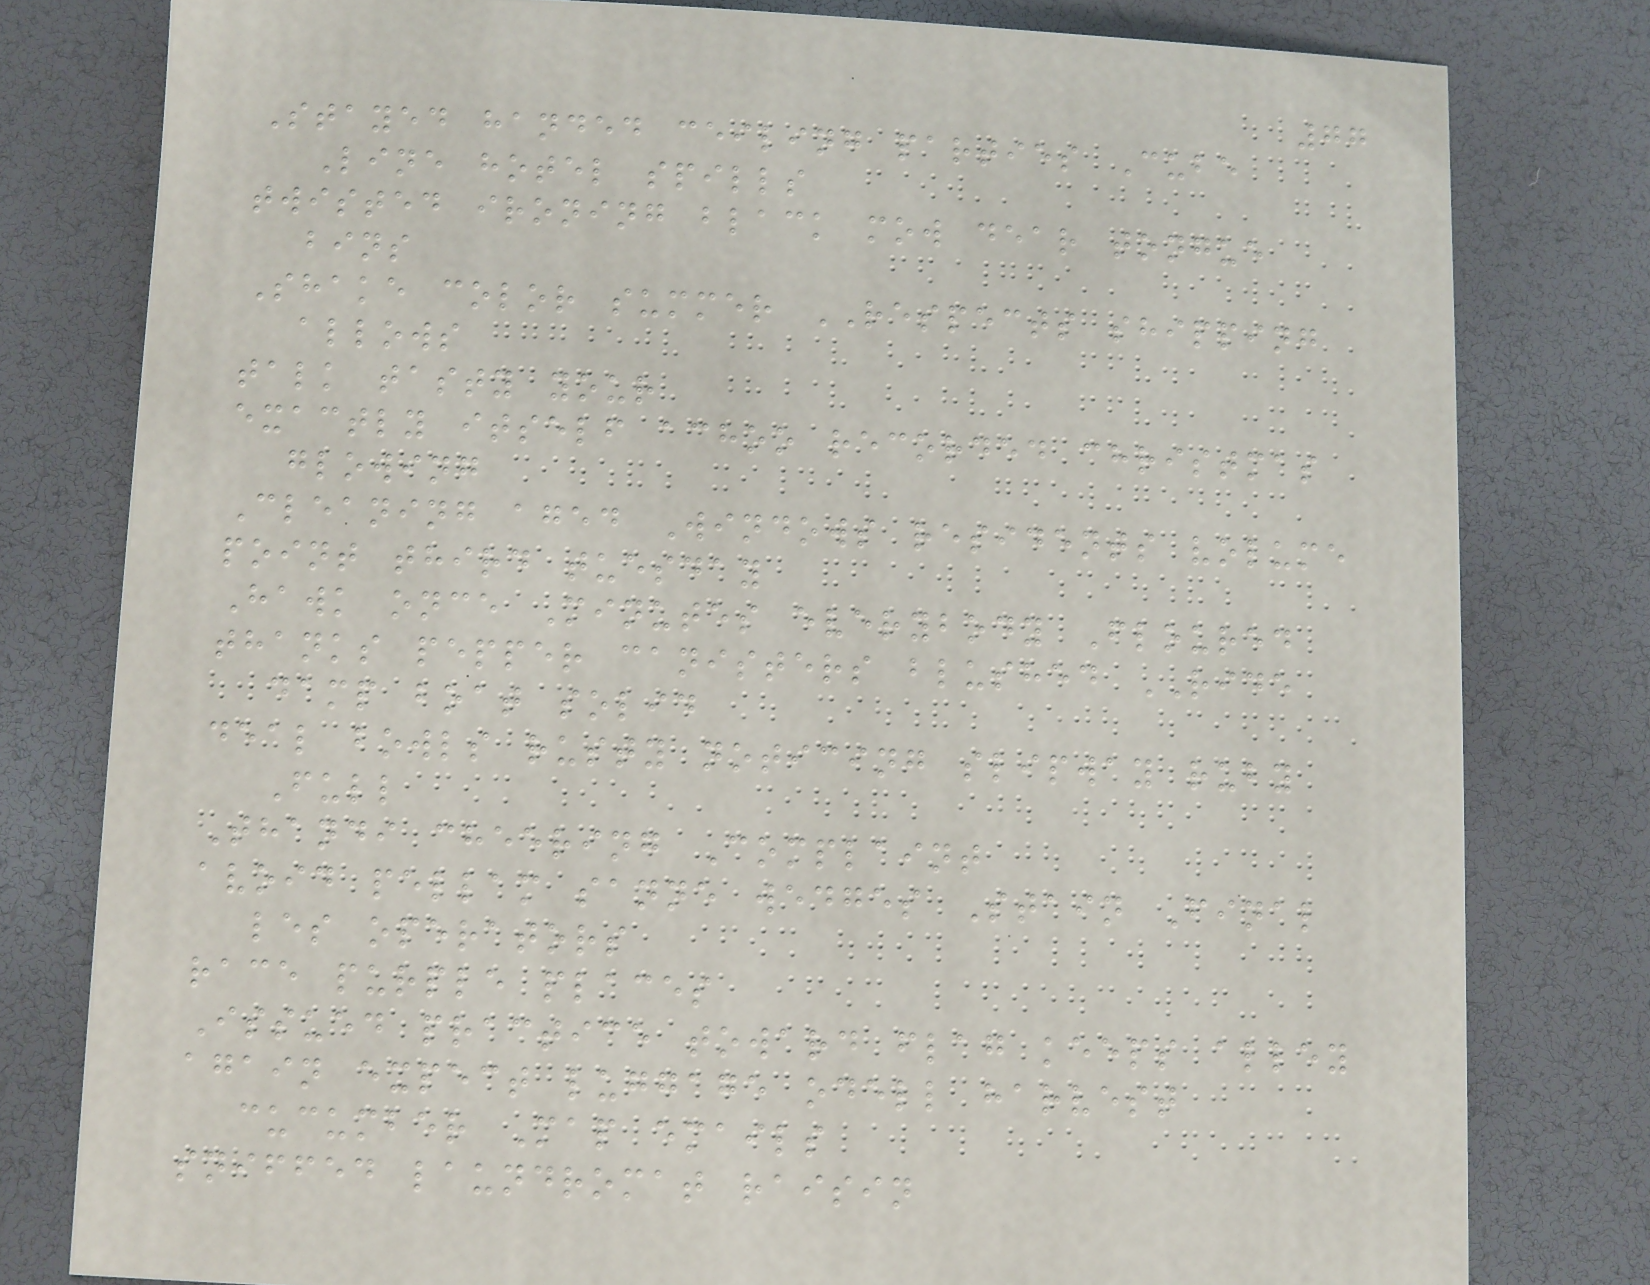77
Stayed handed ceiling parties Cube
Line hotel spills
twisted ironing black mow dear tongue
bins
Shake color summer RESPECTS shipping
allows
talk tasty your
exactly itself achoo recorded christmas
glowing
Cleaning aged Windows residents volume
point third tuesday
Hawk once Minutes everybody Floured
thanks pepper canisters blushed RIDE
damp boat solid
deal bowls rusty noticing slipway ruby
Full
Thandi cheering Complaint
avoid pellam sanne wedges Stain Final
les operators
race purple places
Issued practice toward flag keeps alley
again expect luggage odell harvest
cucumber Map emails
sniffed laundromat raisin
